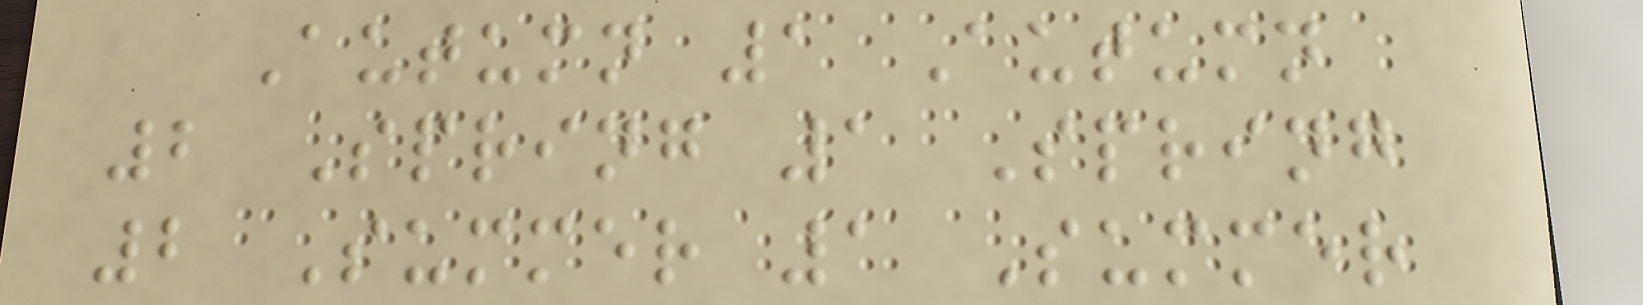Autumn 1 Autumn
2 Spring 1 Spring
2 Summer 1 Summer
